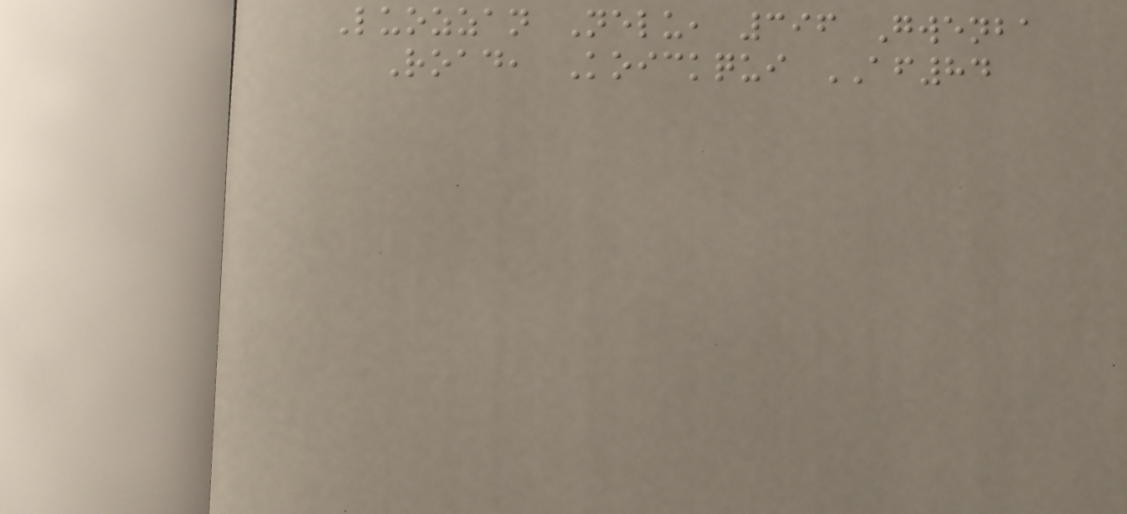Luozzan Nelu, 396 Gwenba
Road, Koickqui AF84
